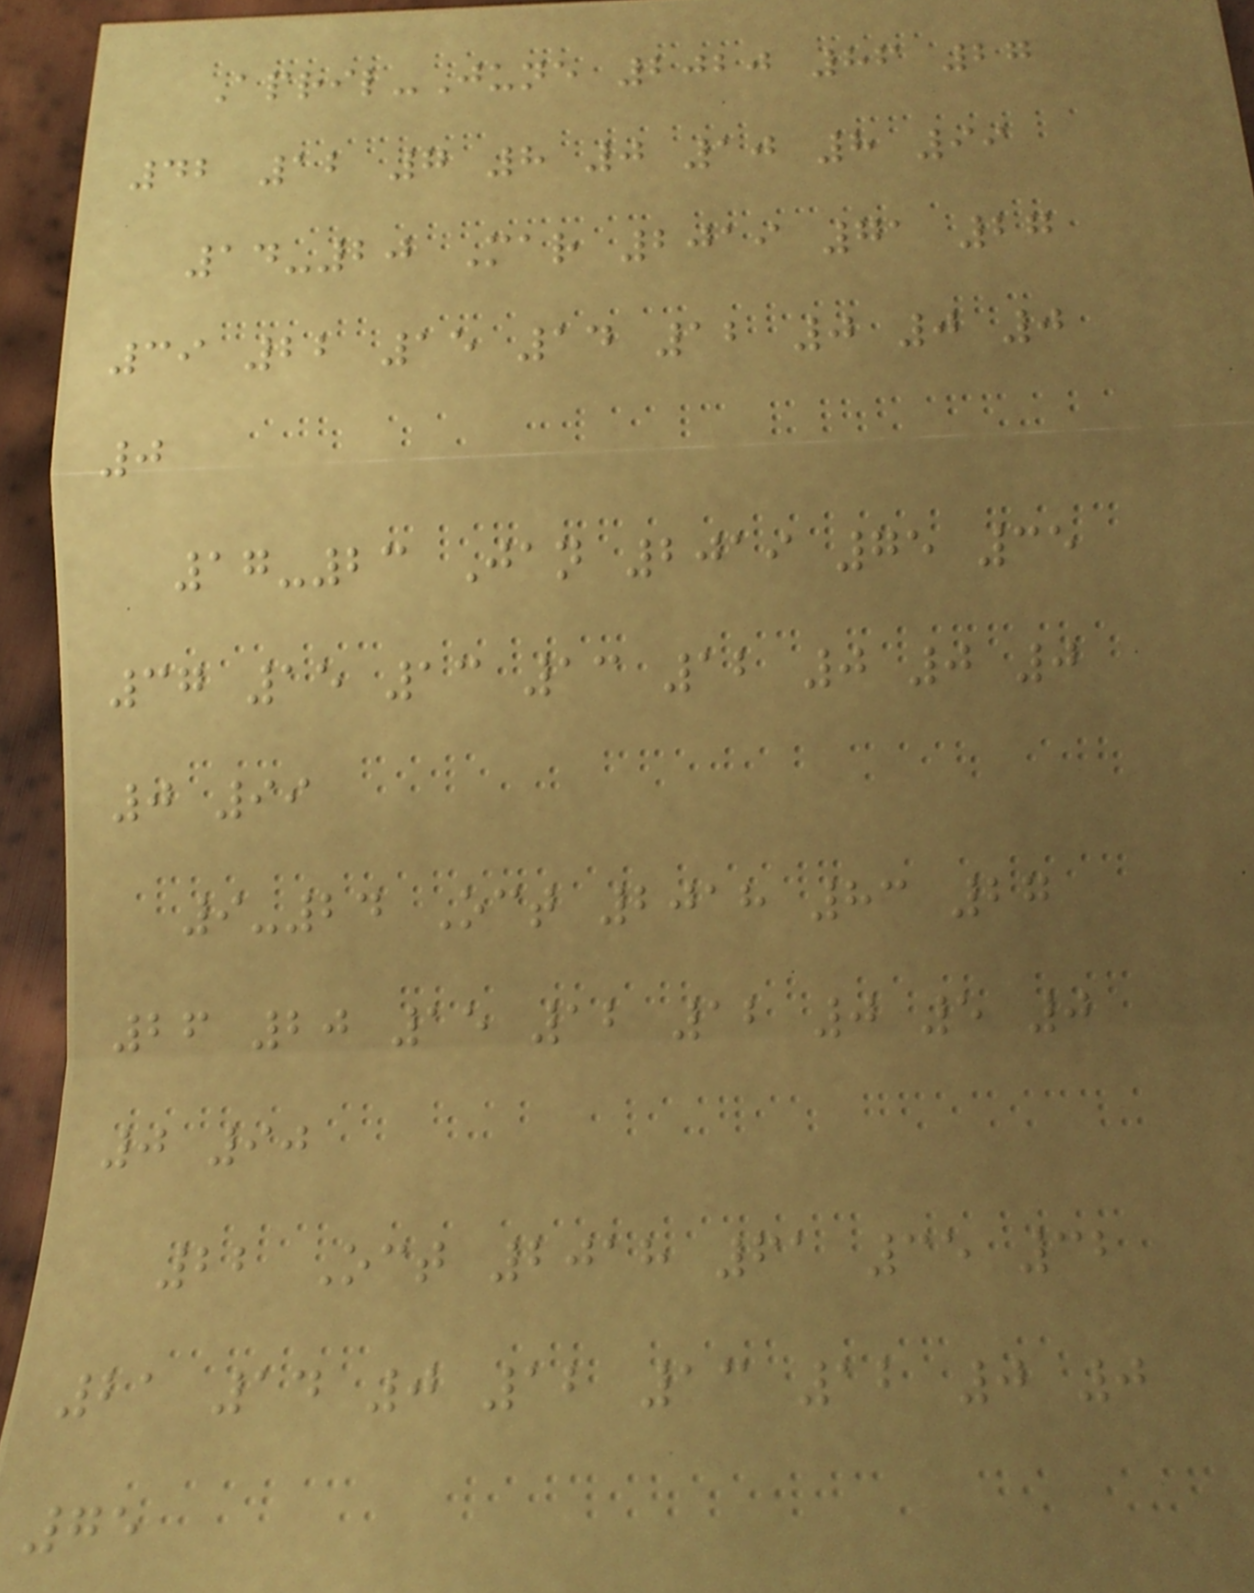April-June 2020 86 27
42 12 7 8 0 10 8 99
14-20 Mar 2019 71 27
39 22 15 14 12 0 0 0
0
17-23 Jan 2019 75 35
37 15 13 13 12 0 0 0
0 99
9-24 Oct 2018 83 27
26 20 15 12 12 0 5 0
0 90
22 Oct 2018 61 35 32
21 14 0 12 13 12 0 0
75
